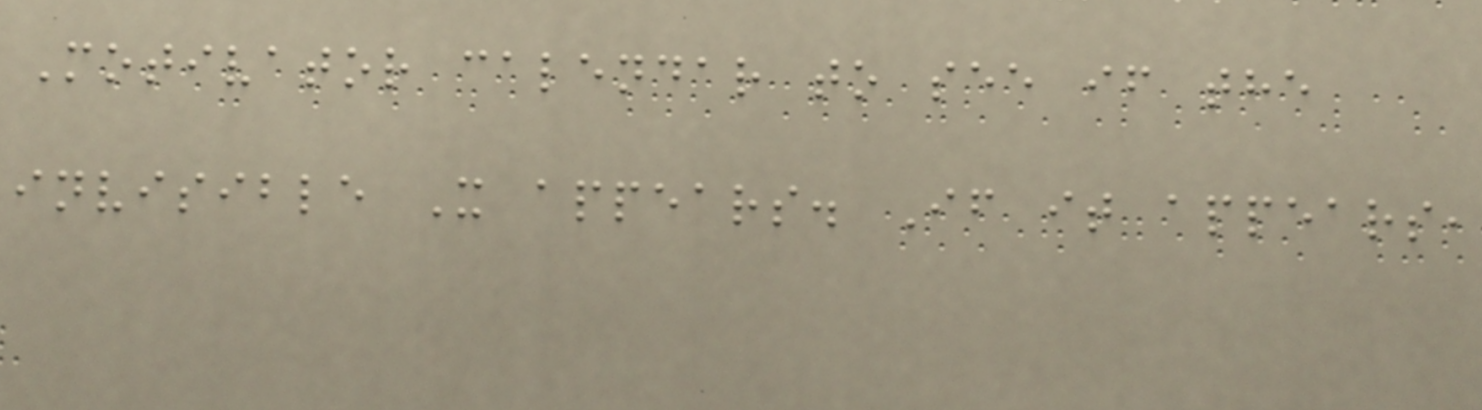Motivator calendar to see if the
invisible X appears. If it appears,
